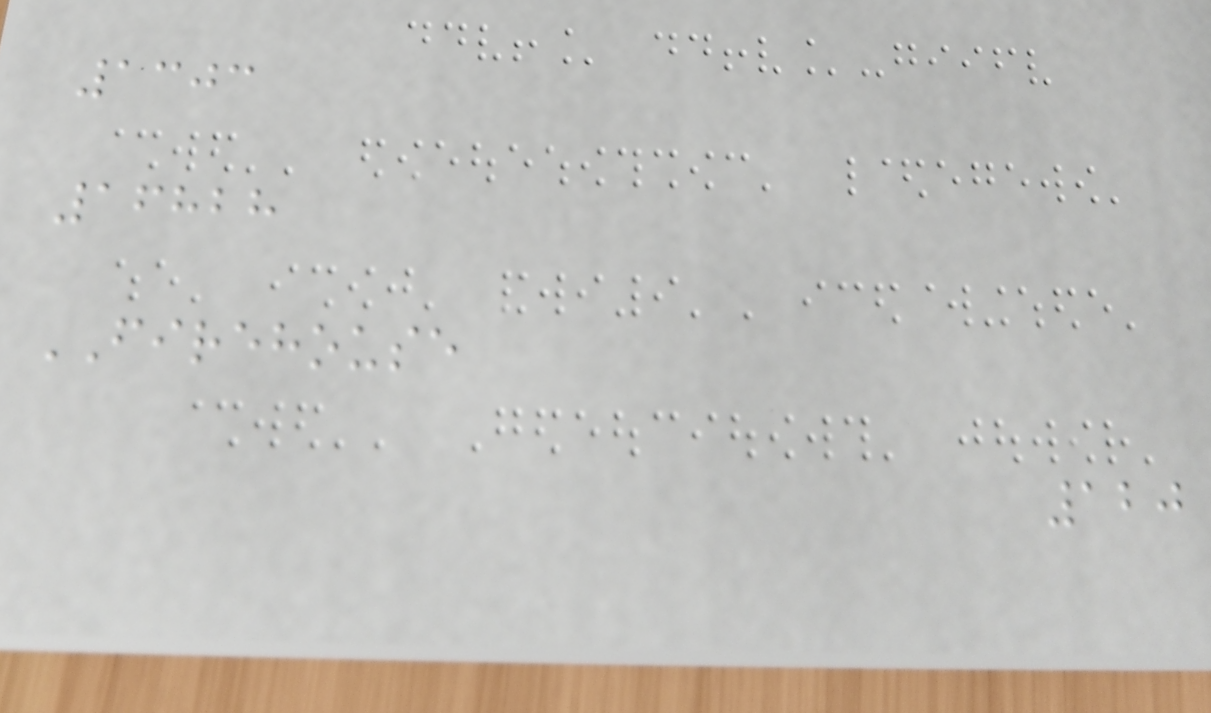1303
16828
FIREHOUSE
120
